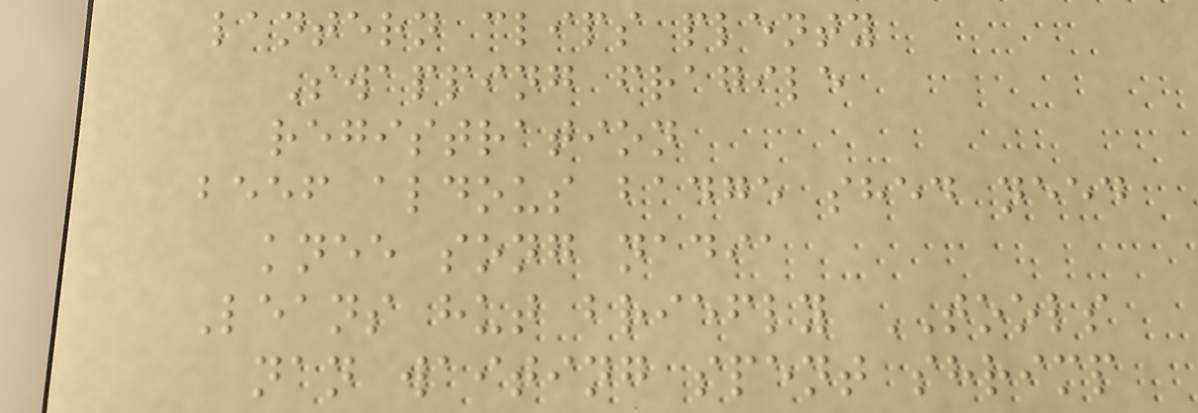lantern clips plenty
Swapping fragile
registration
beef aldous badge shed need
knee song nadia
Leans hut briefly TOOLS
nan waiting spent shrimp
